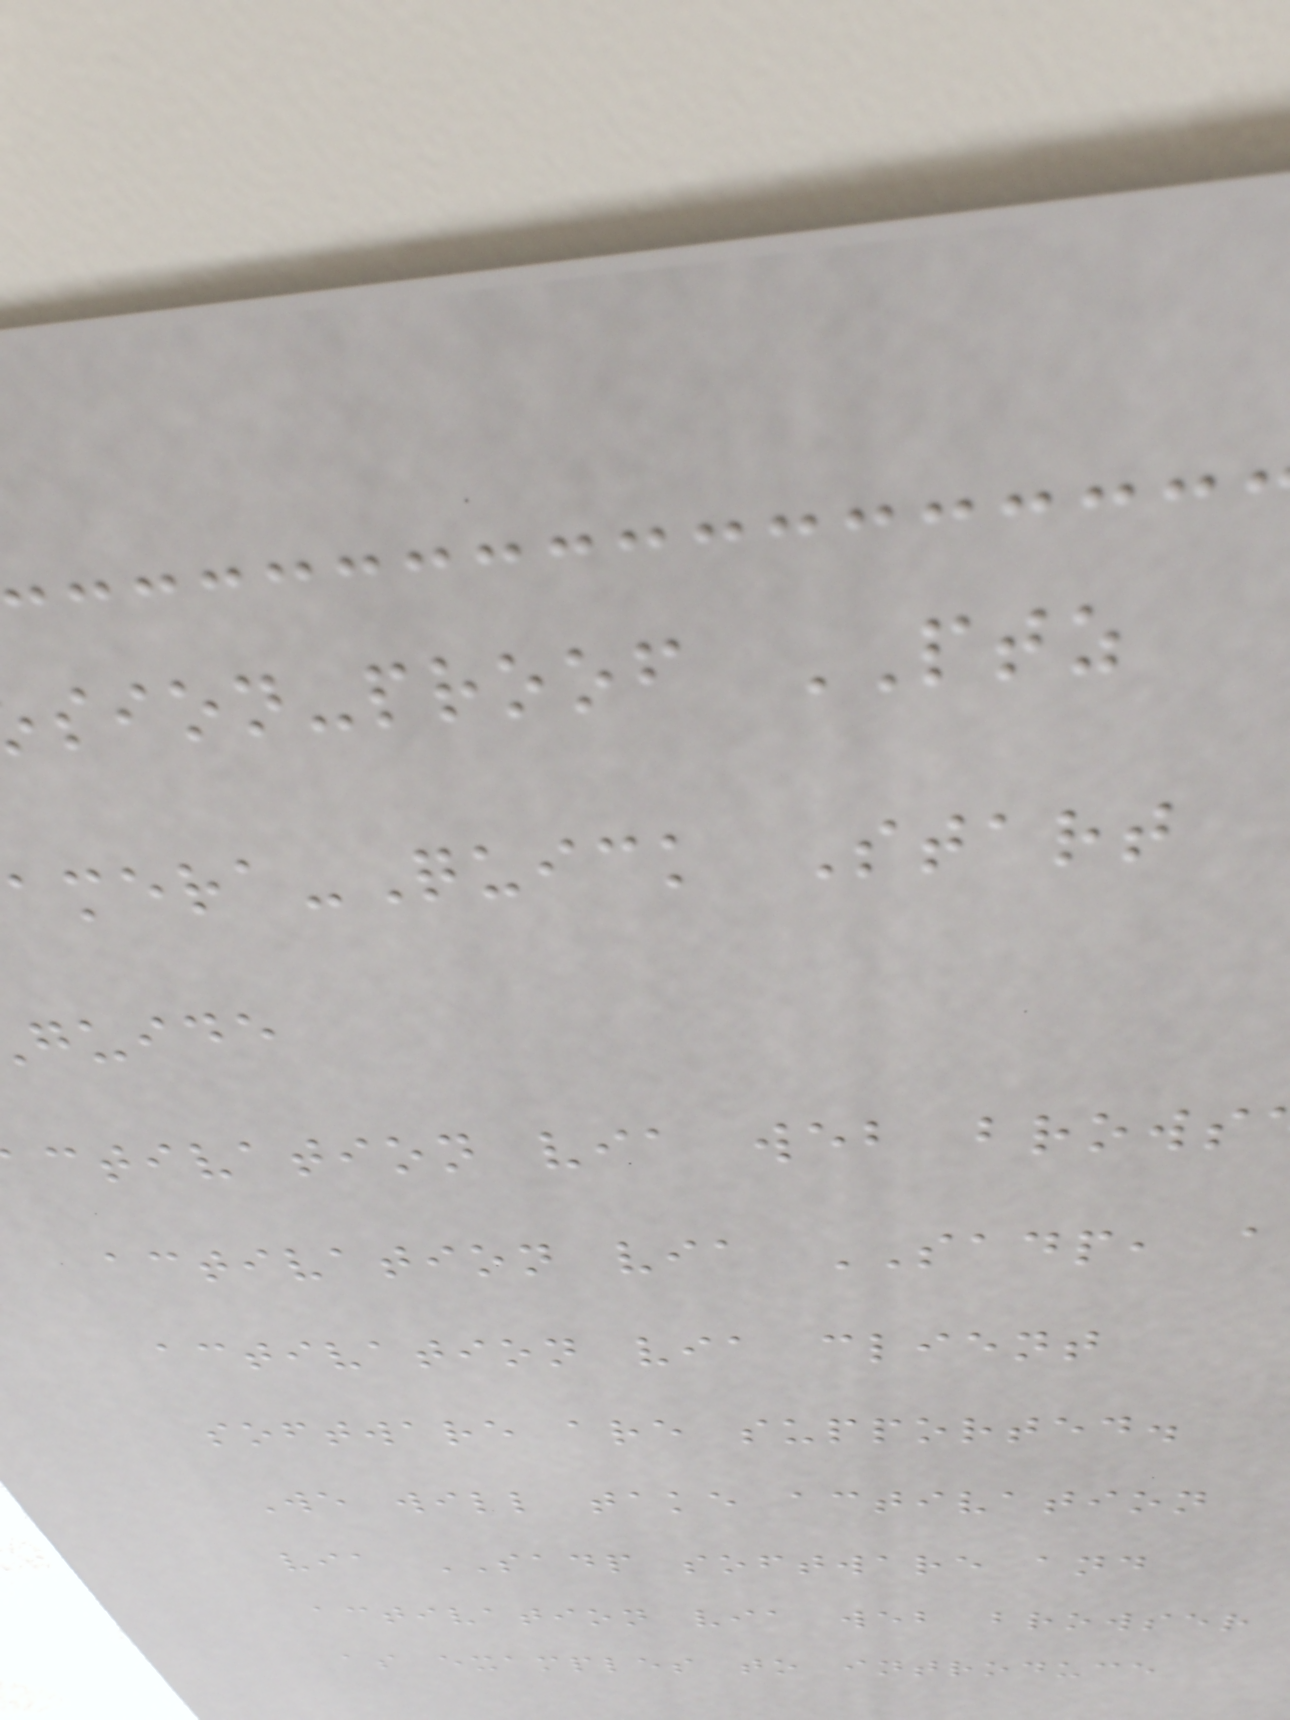sion-proof PTZ
amera-Quick Start
guide
ctivation via web brows
activation via SADP, a
activation via client
software are supported.
We will take activation
via SADP software and
activation via web browser
as examples to introduce
